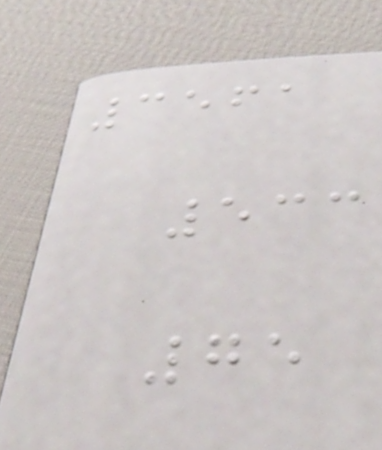3561
533
75
